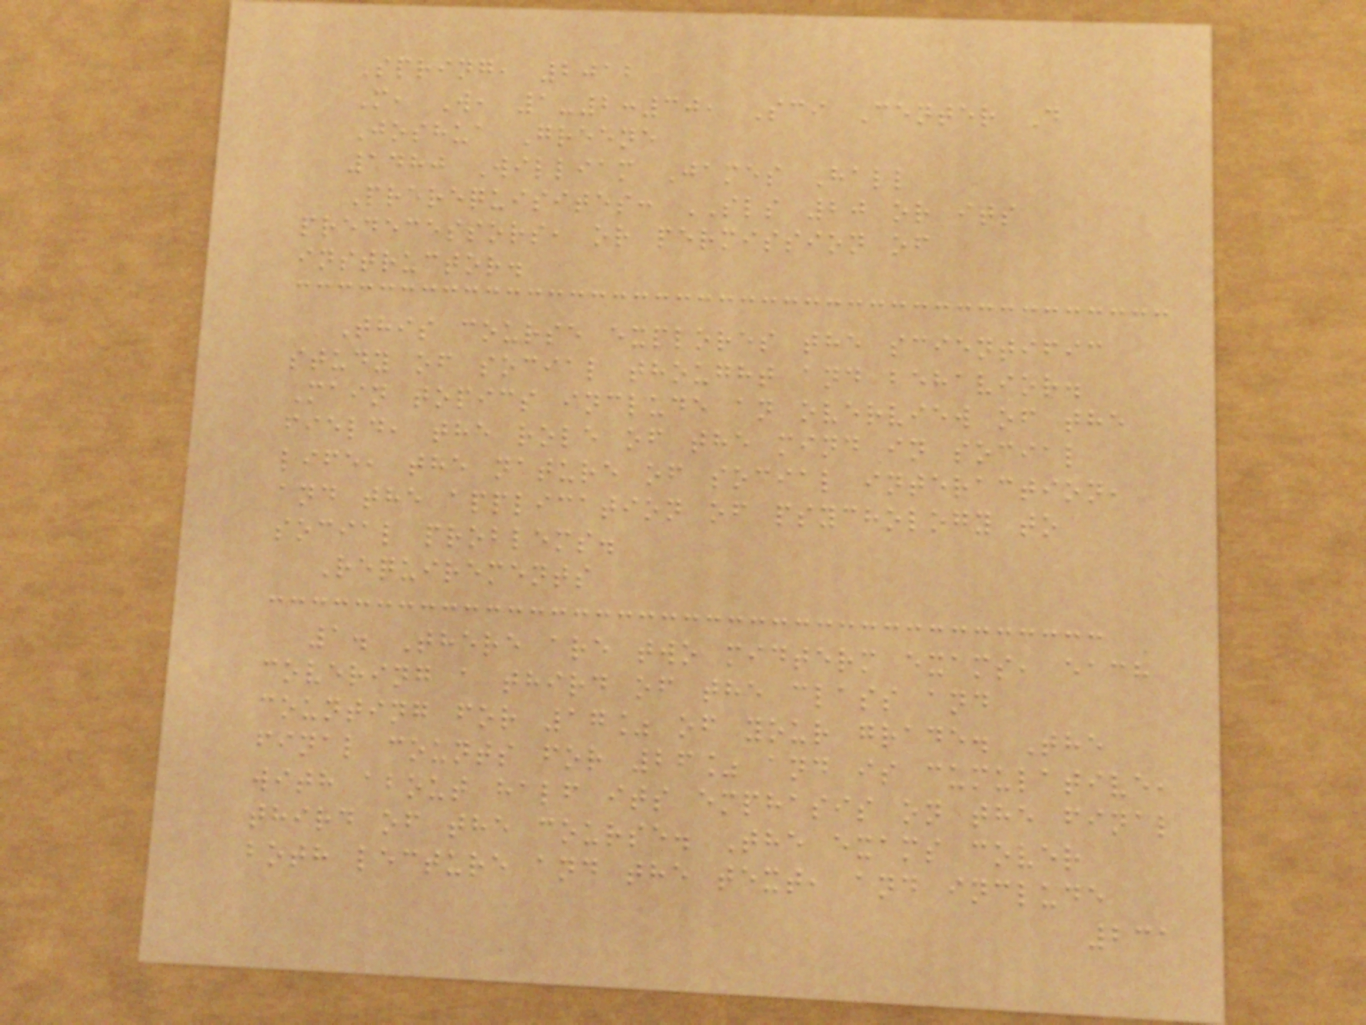Spring, 2012
M, W, 1-2:30, Sci Center D
Joshua Greene
1480 William James Hall
Prerequisites: SLS 20 or its
predecessors, or permission of
instructor.
This course explores the scientific
study of social thought and behavior.
Main topics include an overview of the
field, the role of the mind in social
life, the nature of social interaction,
and the application of psychology to
social problems.
Requirements
1. There are two midterm exams, each
covering a third of the class and
counting for 17% of your grade. The
final counts for 26% and is cumulative,
with about half its emphasis on the final
third of the course. The exams cover
both lecture and the text, and include
231
